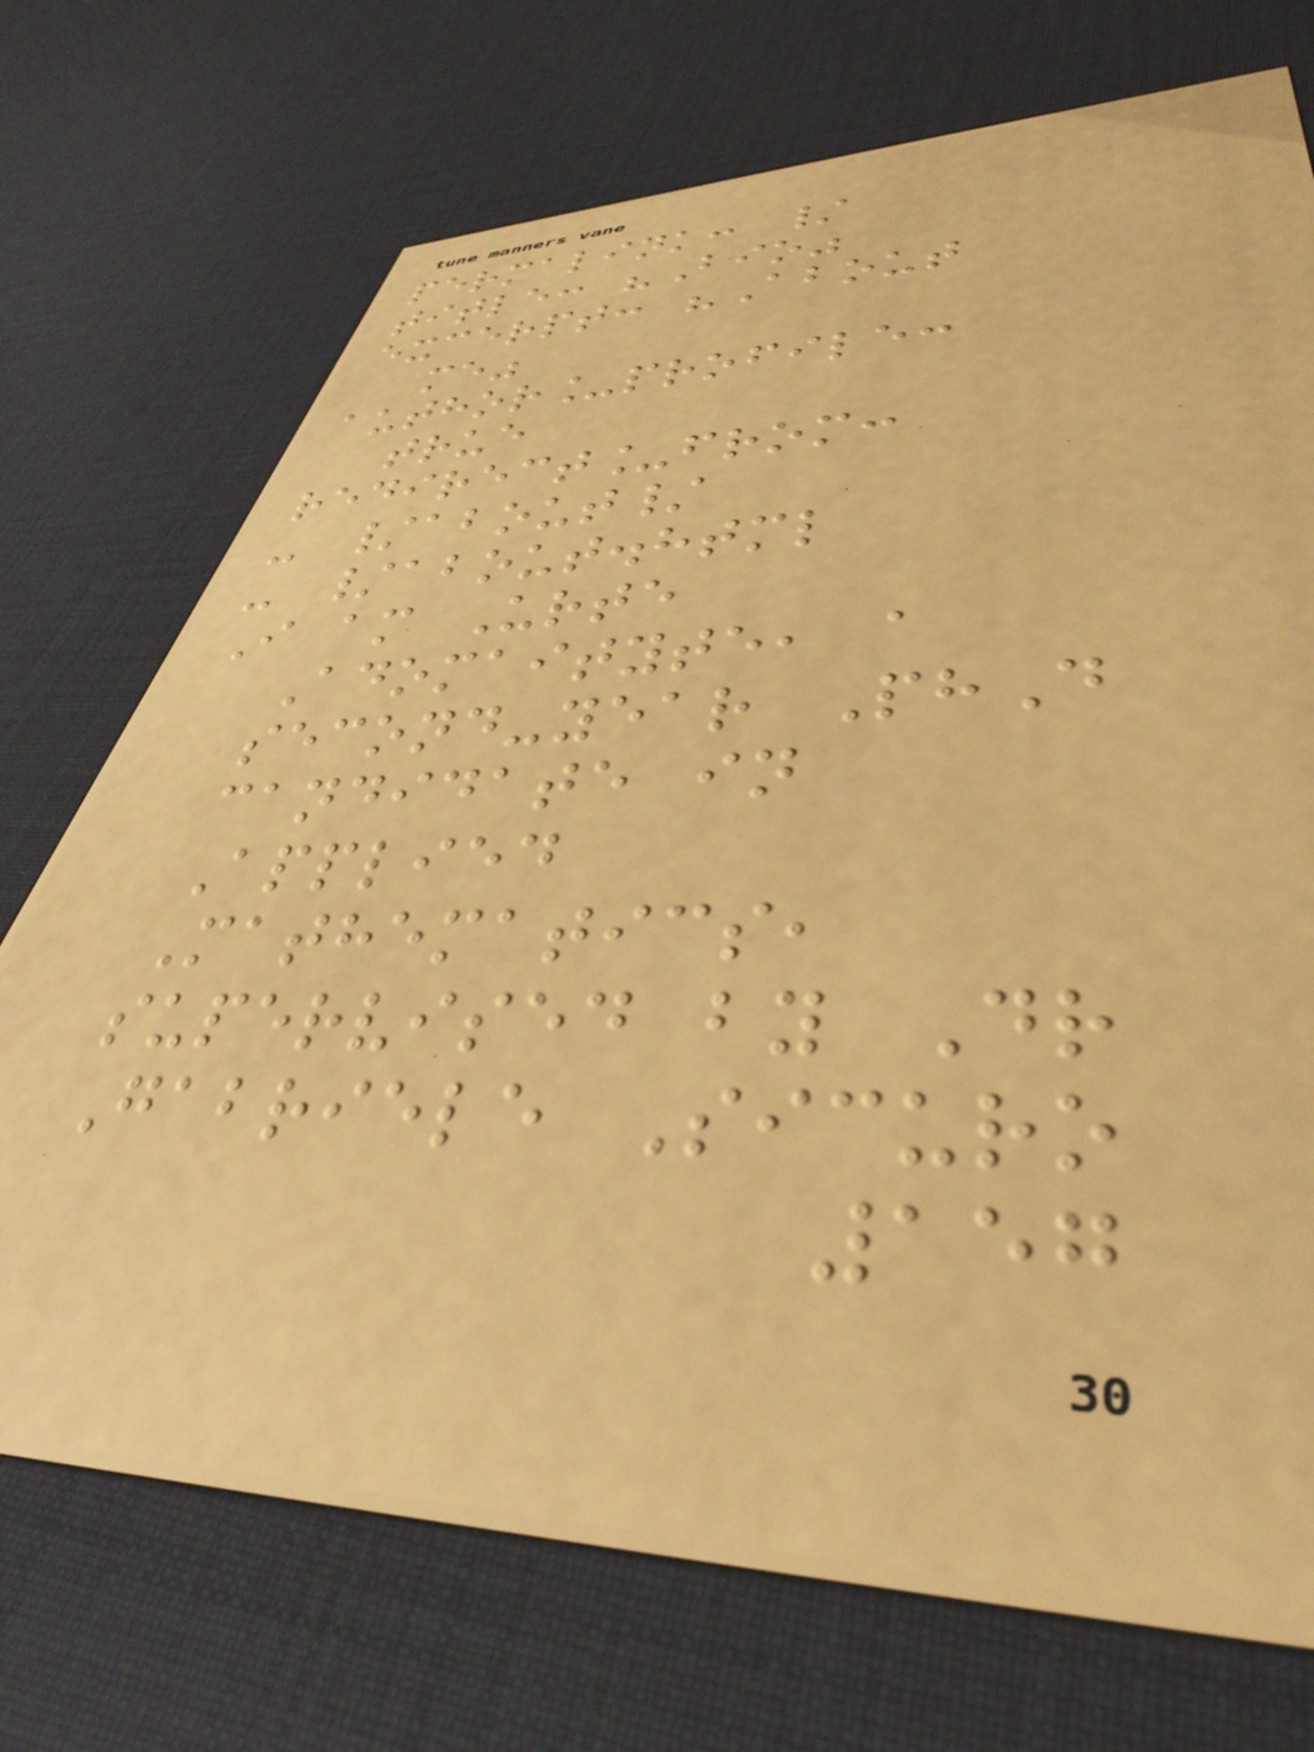permalink: /
title: "Bio"
excerpt: "About
me"
author_profile:
true
redirect_from:
- /about/
- /about.html
I am Urte
Adomaityte, a
second-year PhD
candidate in
Applied
Mathematics,
supervised by Dr
Gabriele Sicuro
157
